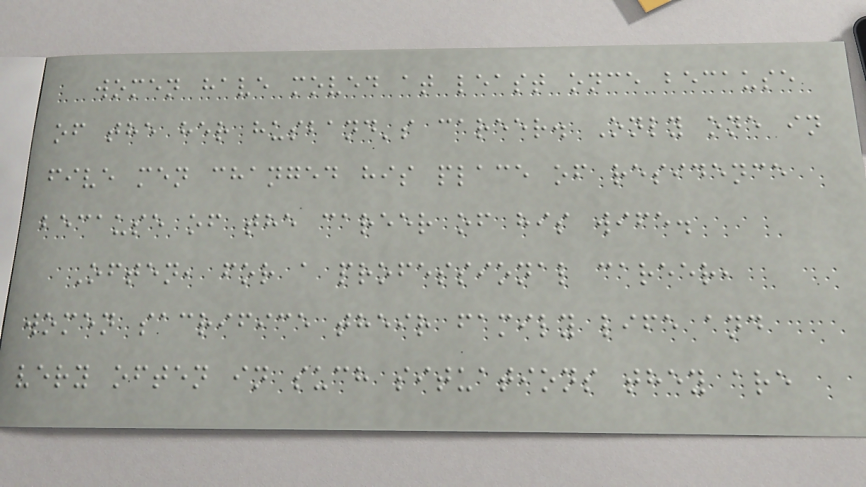women have moved at least once because
of the her husband's career. Only one in
five men changed his place of residence
because of the career of his wife.
Often, for a professional career,
women sacrifice their family life and
very often in such situations they are
